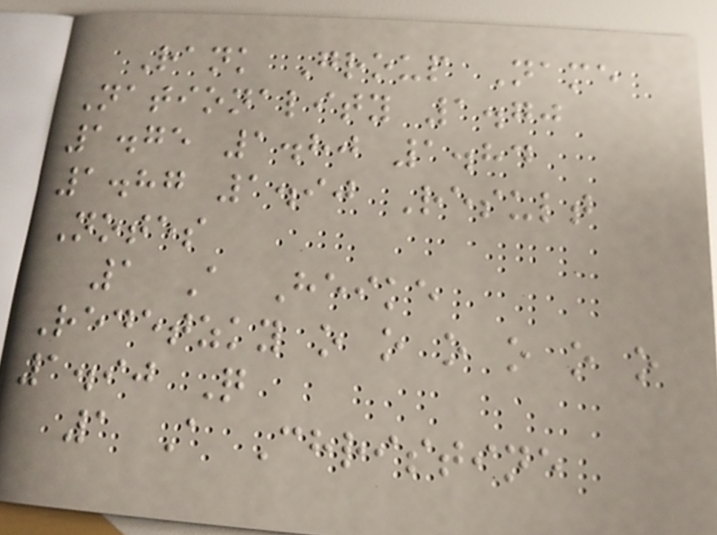Rank Group Name
Nationality 1.70
1.75 1.80 1.84
1.87 1.90 Result
Notes
1 A Heike
Redetzky o o o o o o
1.90 Q
1 A Christine
